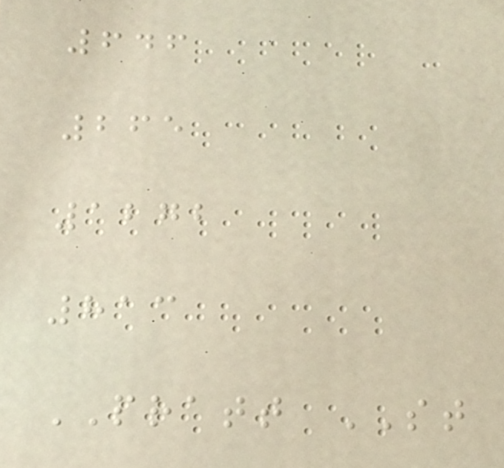646
265
1272
813
PRATT ST
